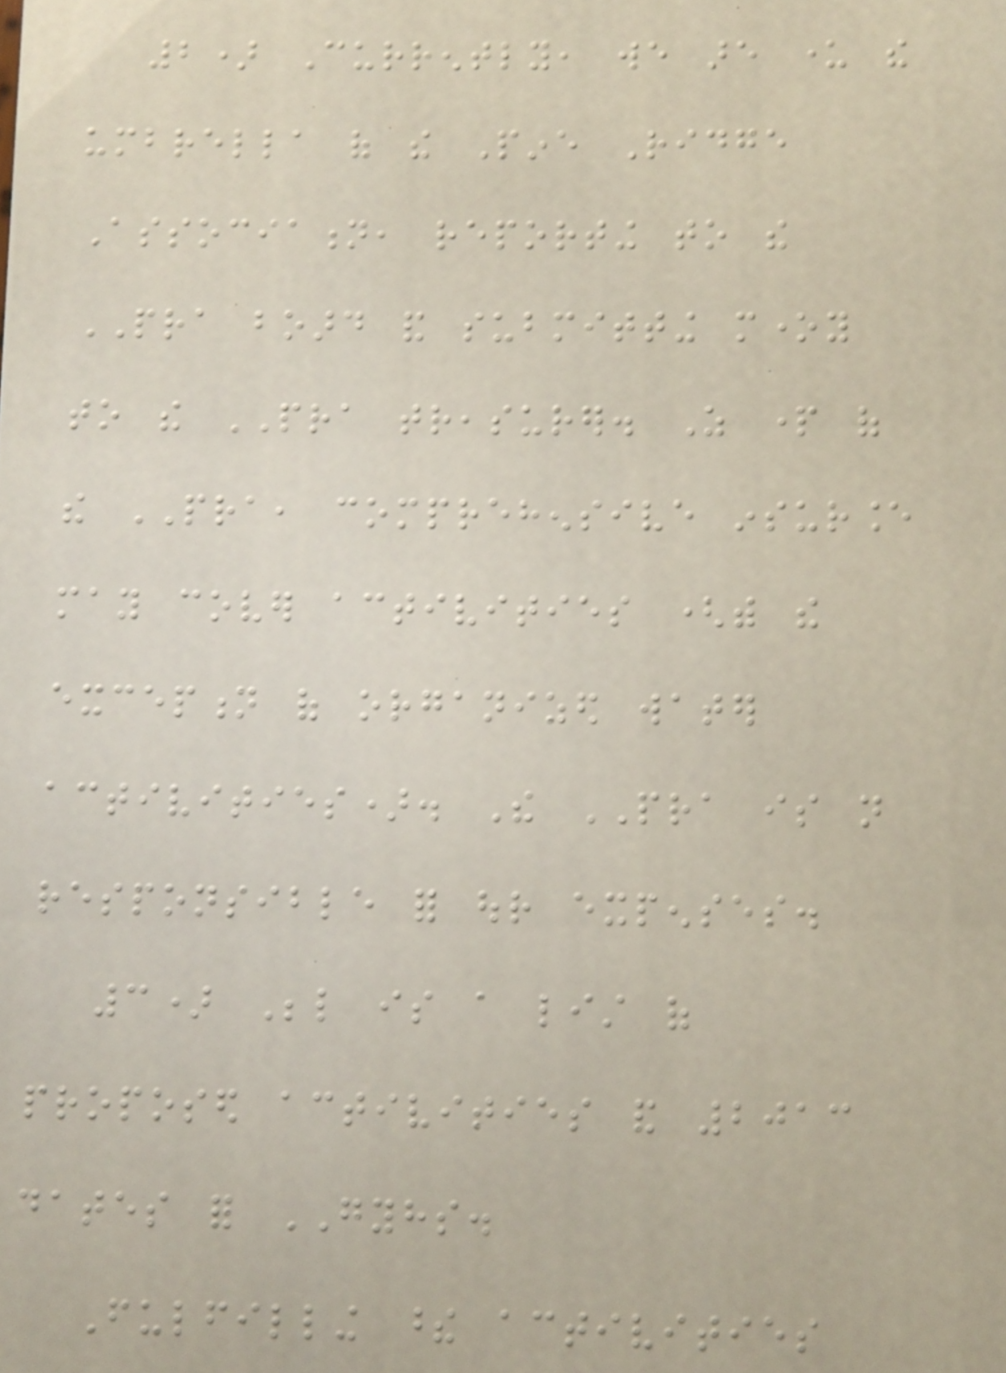2) Currently, we are under the
umbrella of the Pine Ridge
Association, reporting to the
PRA board and submitting money
to the PRA treasurer. As part of
the PRA, comprehensive insurance
may cover activities (with the
exception of organized water
activities). The PRA is not
responsible for our expenses.
3) Below is a list of
proposed activities and 2013
dates for GYHS.
Fulfilling these activities
